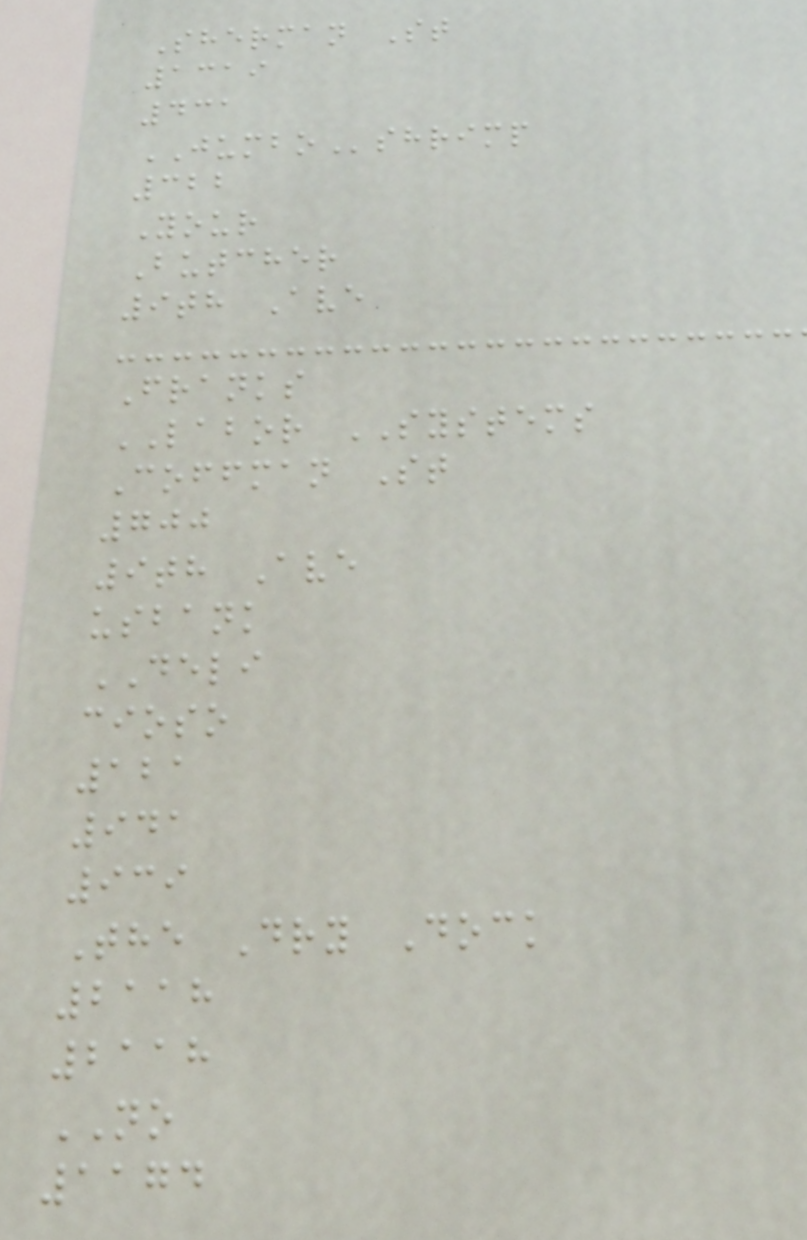Sherman St
1319
431
JUMBOshrimp
322
Your
Butcher
9th Ave
Franks
LABOR SYSTEMS
Coffman St
700
9th Ave
usbank
DELI
cioso
121
941
939
The Dry Dock
2118
2118
NO
1174
